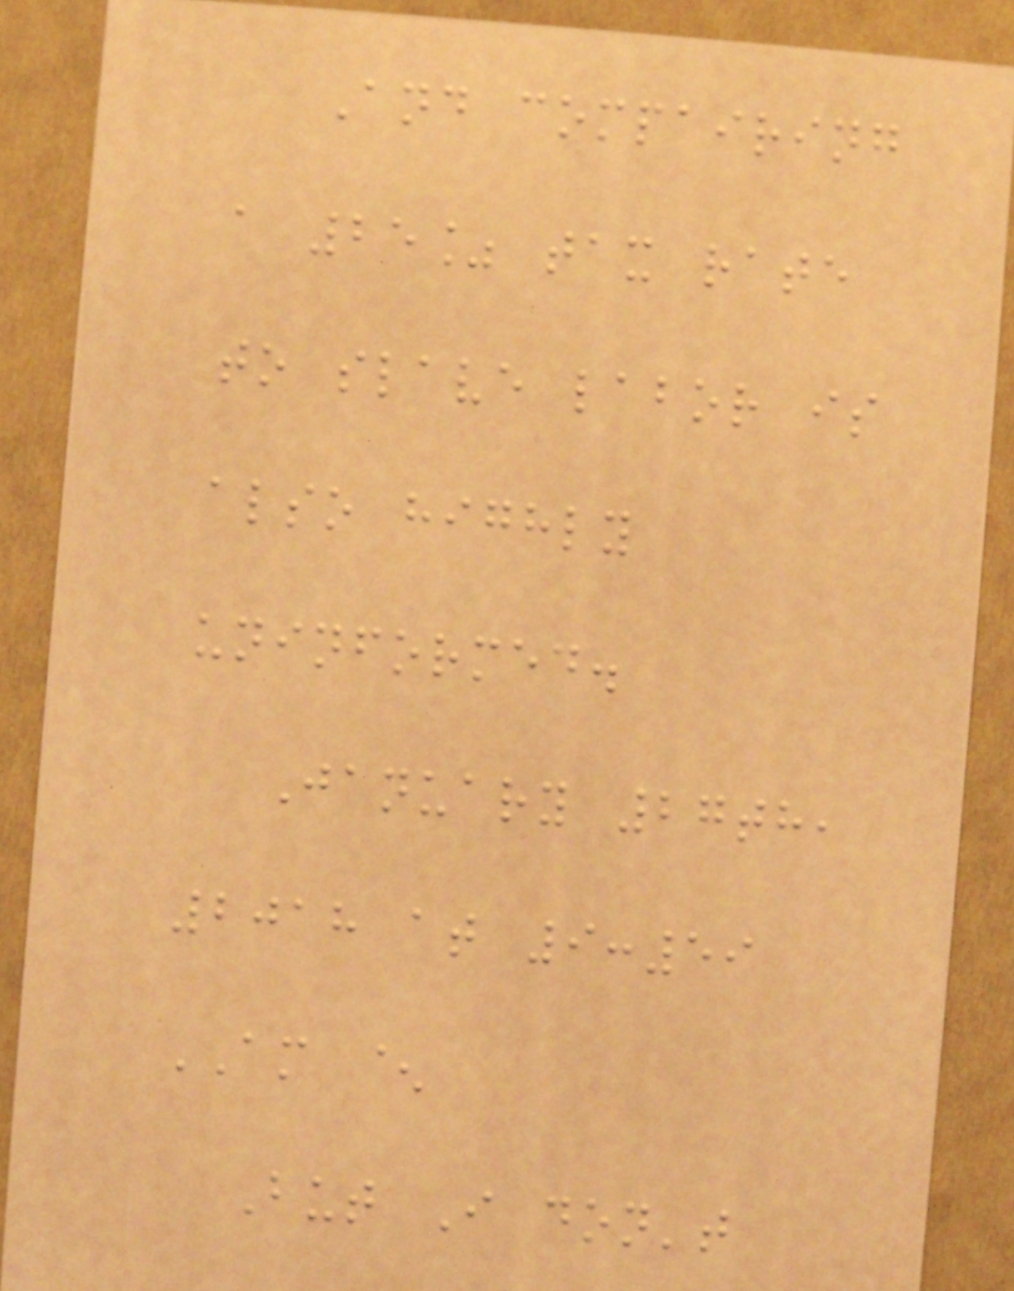And compairing
a 25% tax rate
to slave labor is
also highly
uninformed.
January 27th,
2018 at 9:59
AM ^
But I don't
